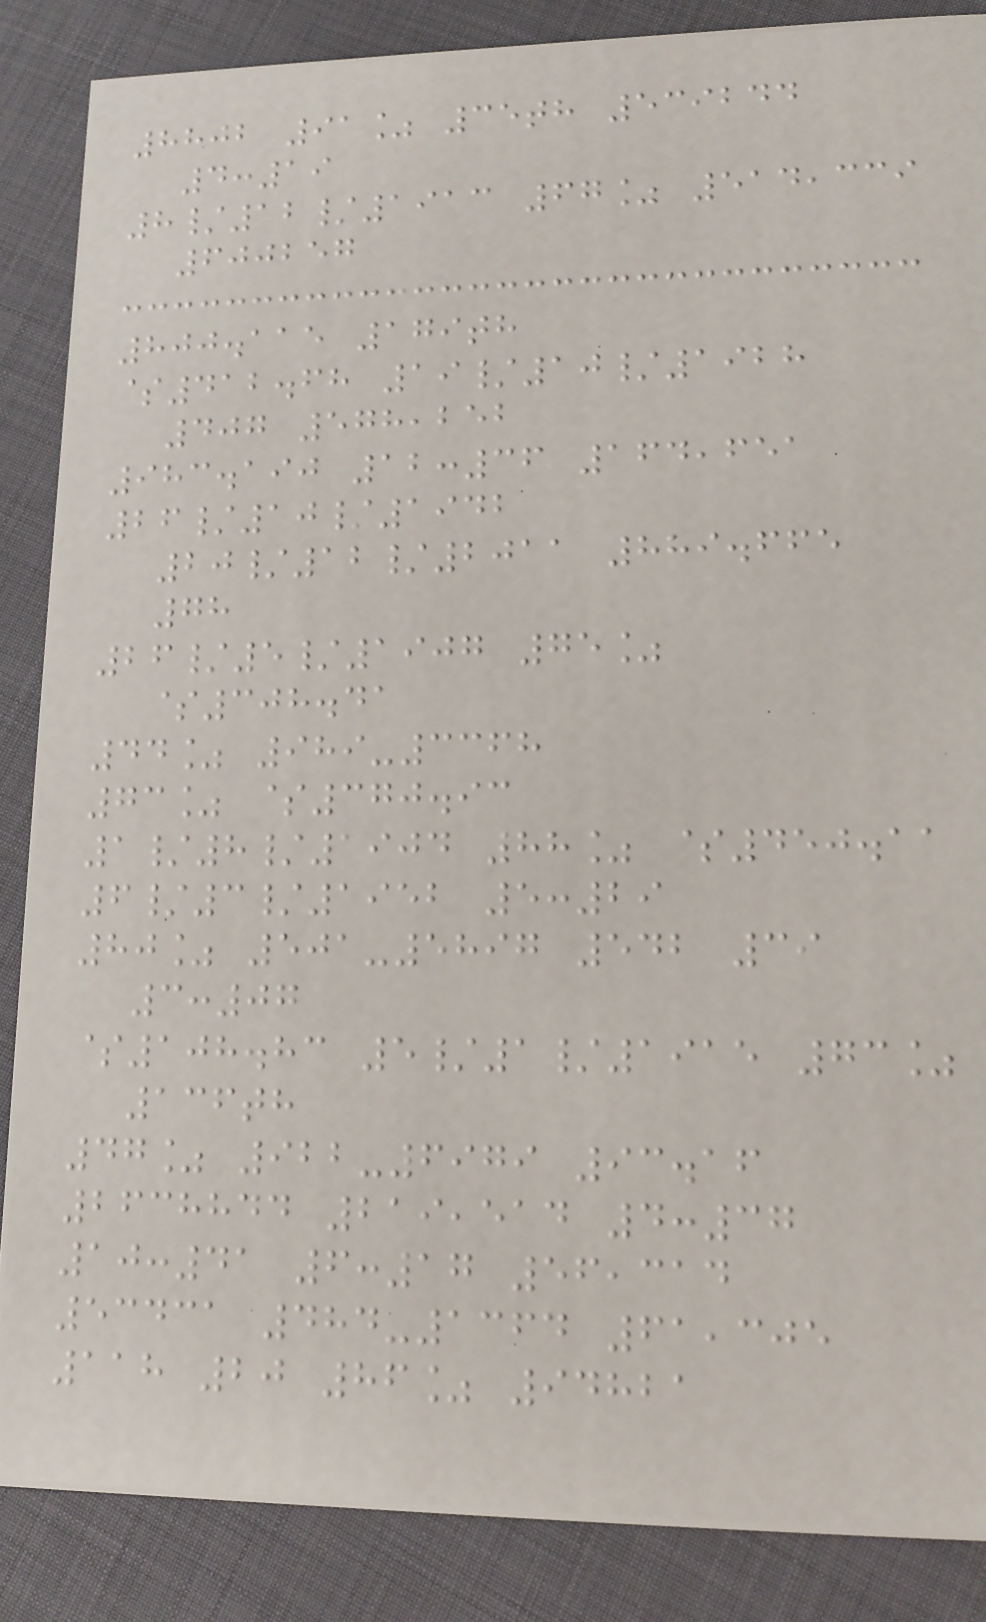8802 91% 35th 539244
4:19
8/12/1913 67% 514,339
600257
800.115 179th
$412.68 19/10/1928
407 578,252
983.190 12:36 164,651
26/10/1942
20/12/2011 889.665
78
26/5/1907 75%
$308.41
44% 989-3368
73% $370.93
1/8/1904 88% $450.11
6/3/1952 5:29
80% 501-5897 542 39
3:07
$108.83 5/1/1915 73%
136th
47% 922-6979 93.16
2638844 219,514 4:37
10:41 6:17 56,314
53431 484-1364 61,305
118 20 86% 94821
